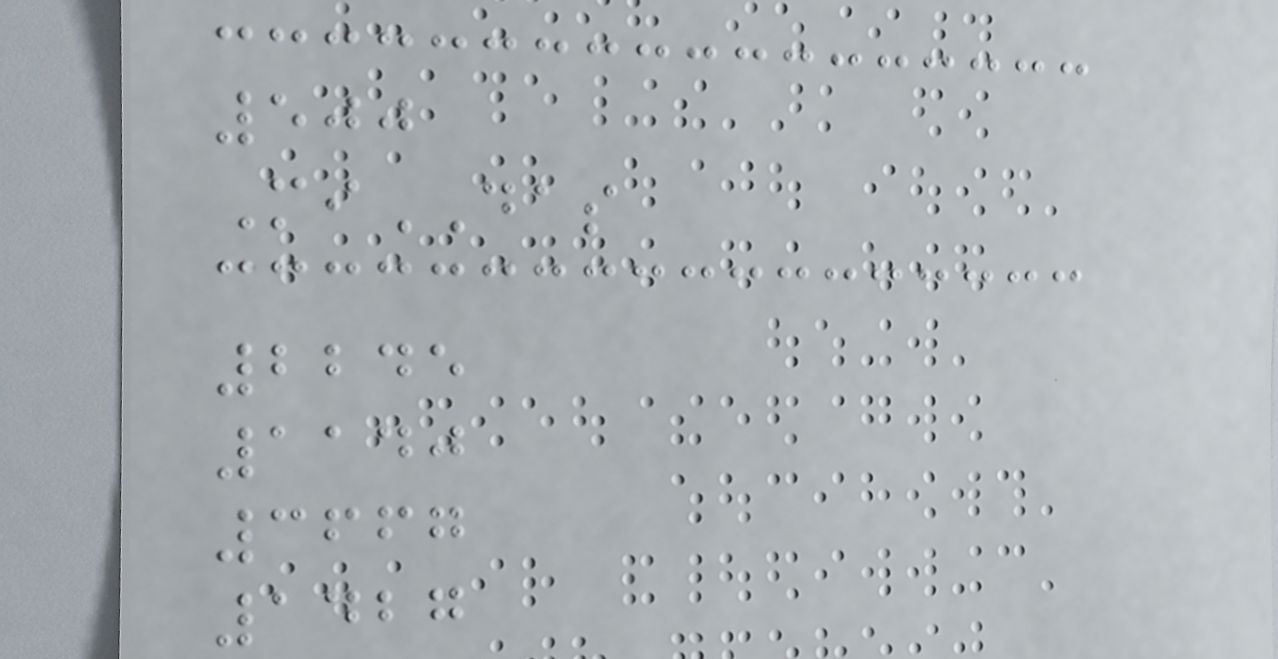500
MiDAS
2245
1140
3667
1427
